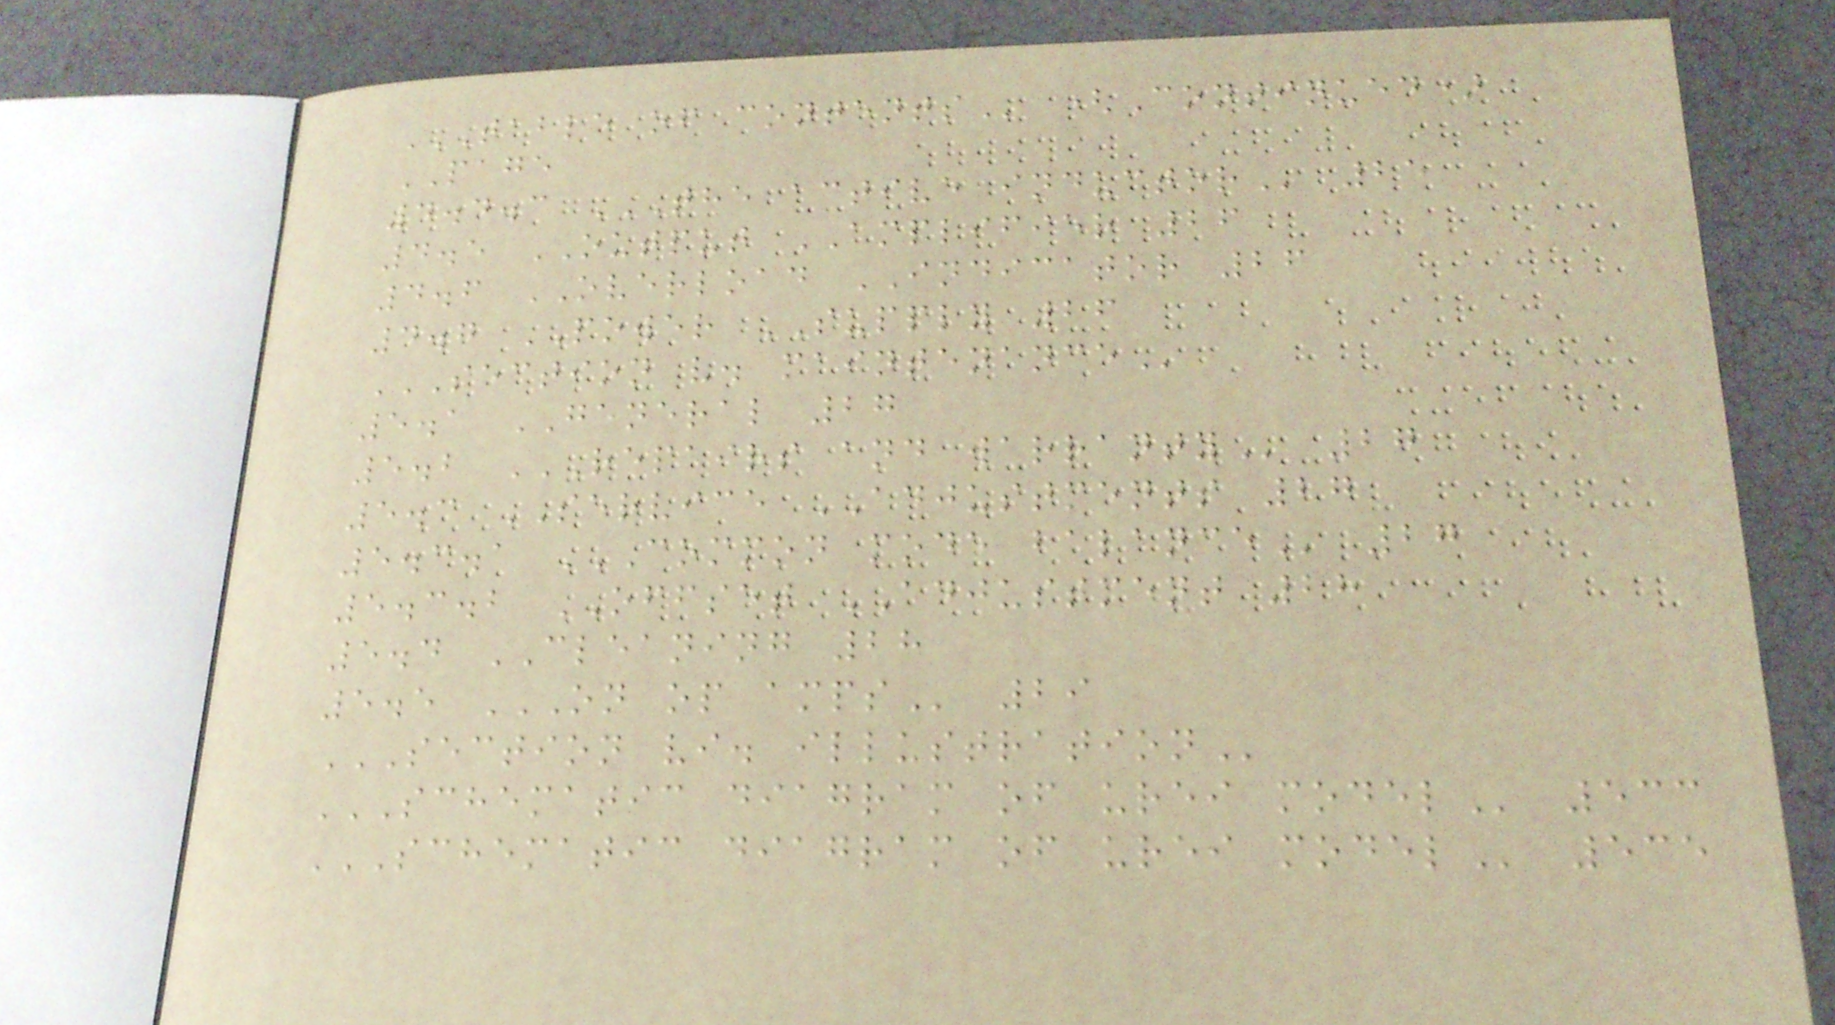TABLE OF CONTENTS (Continued)
PAGE
4.4.3 THE ACTIVE INDUCTOR 25
4.5 OUTPUT AMPLIFIER 26
4.6 OVERLOAD INDICATOR 26
4.7 POWER SUPPLY 26
SECTION V. MAINTENANCE
5.1 GENERAL 27
5.2 REPAIRS AND WARRANTY 27
5.3 SERVICE ADJUSTMENTS 27
5.3.1 COMMON MODE BALANCE 27
5.3.2 OFFSET ADJUSTMENT 28
5.4 CLEANING 28
5.5 ON OP AMPS 29
SECTION VI. ILLUSTRATION
SCHEMATIC DIAGRAM OF UREI MODEL 533
SCHEMATIC DIAGRAM OF UREI MODEL 535
